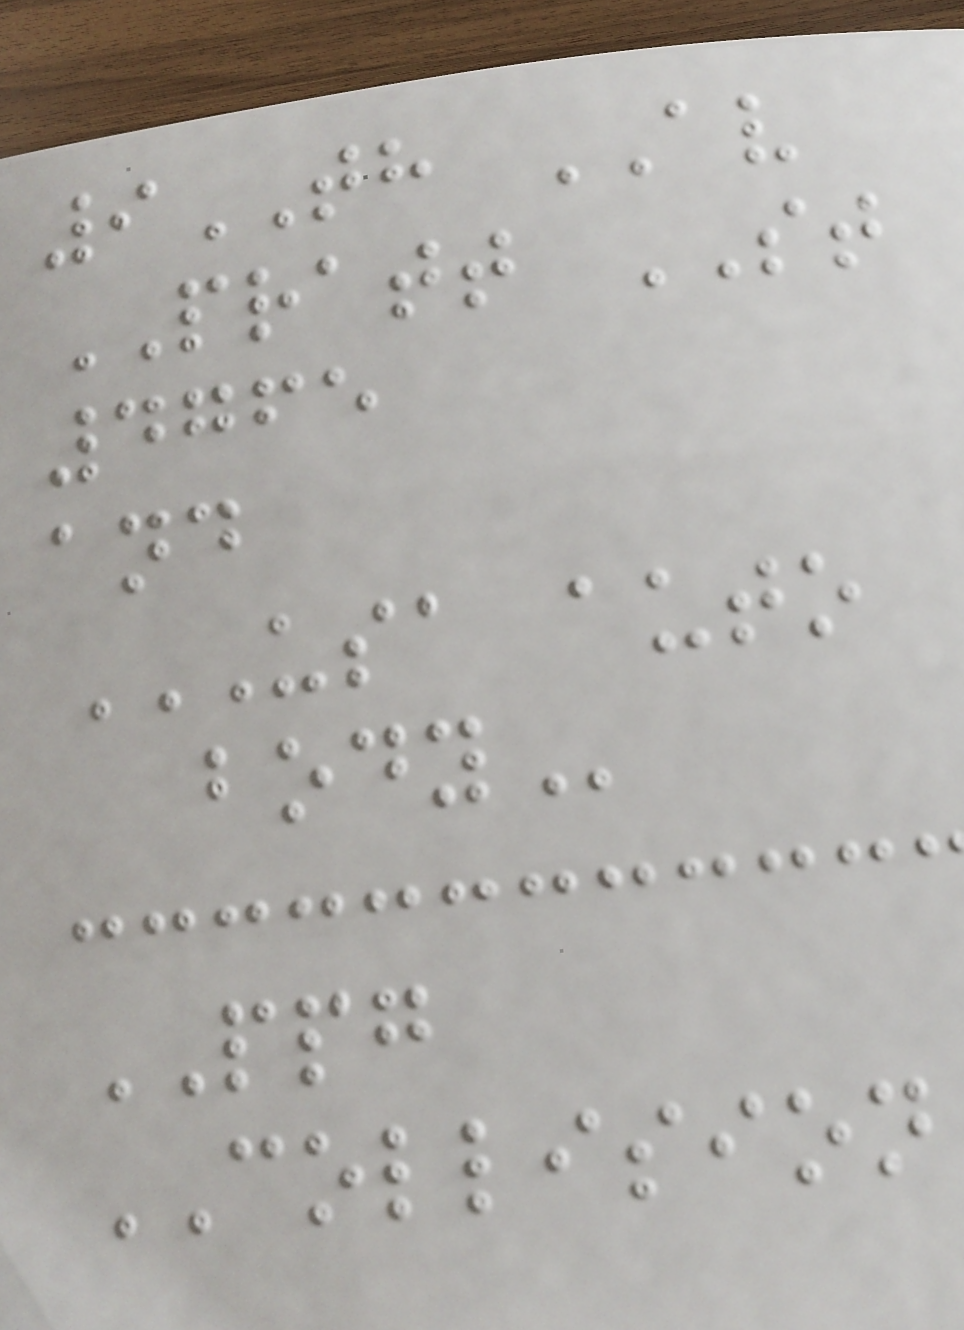9TH AV
PRATT ST
4765
and
USA AUTO
BODY
PPG
COLLISION
